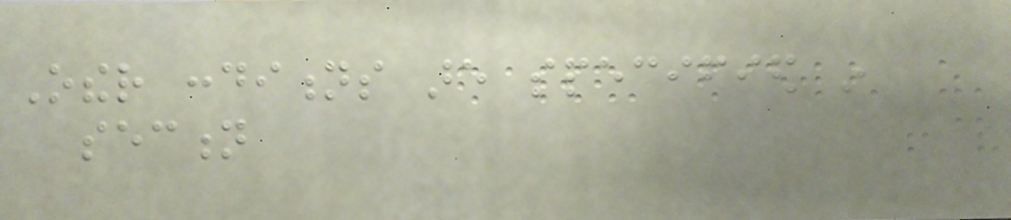Other conditions are specified in
section
